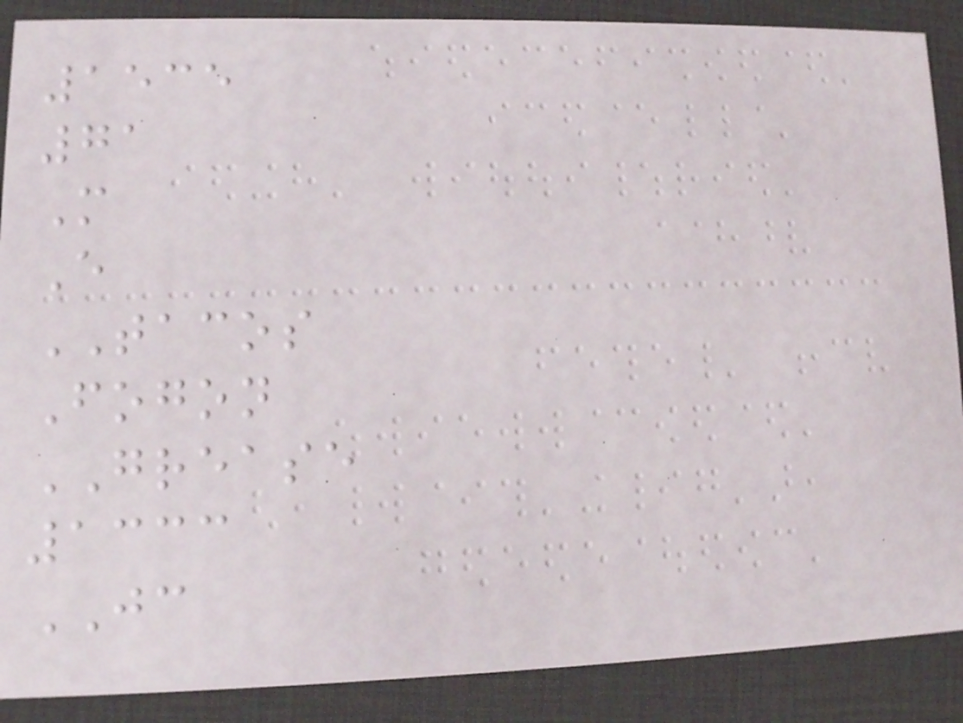1535
71
M
E
TACOS
Fogon
GREASE
1333
JC
